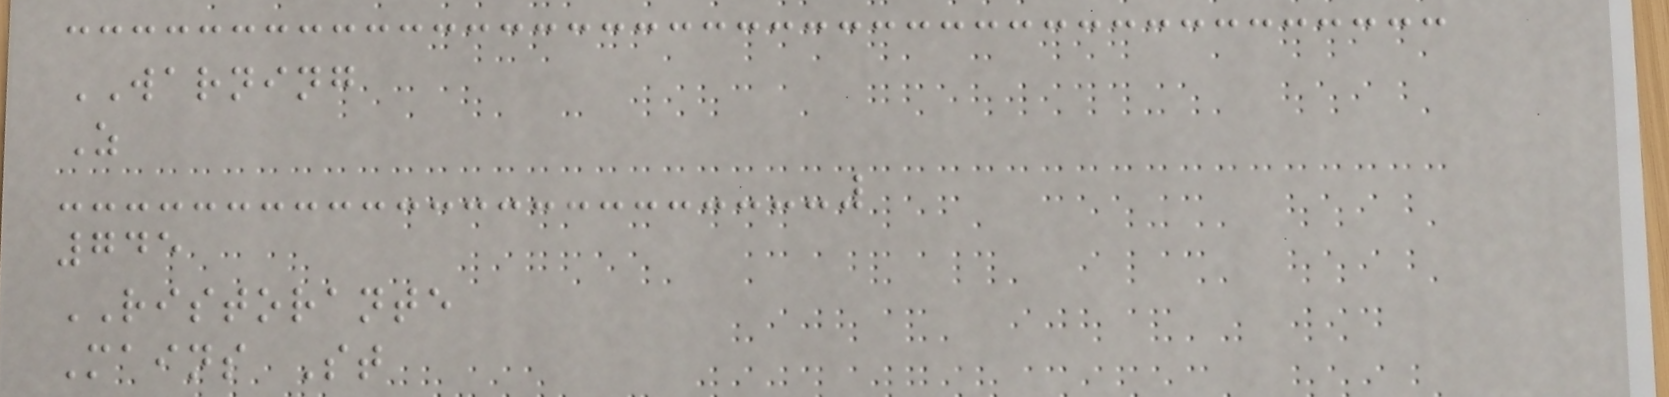WARNING
Z
745
RISTORANTE
Mains St
